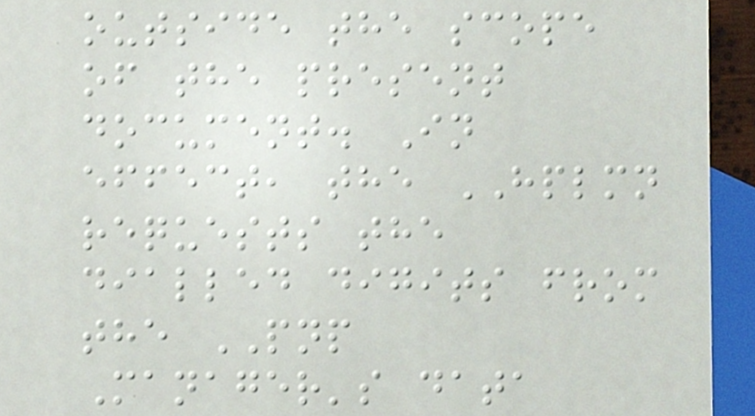outside the scope
of the present
document. In
effect, the HPLMN
requests the
dialled digits from
the PNP
Manager's data
